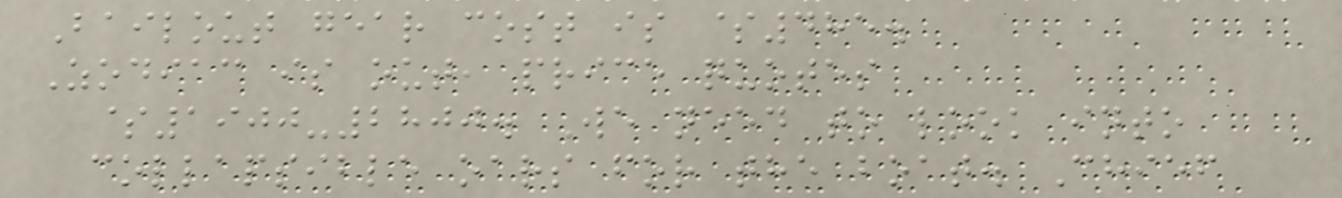Bailout gear cost is $485.
Zodiac is out, price quotes
$1900-2800. We need to look into
collapsible oars for the boat. Chief
